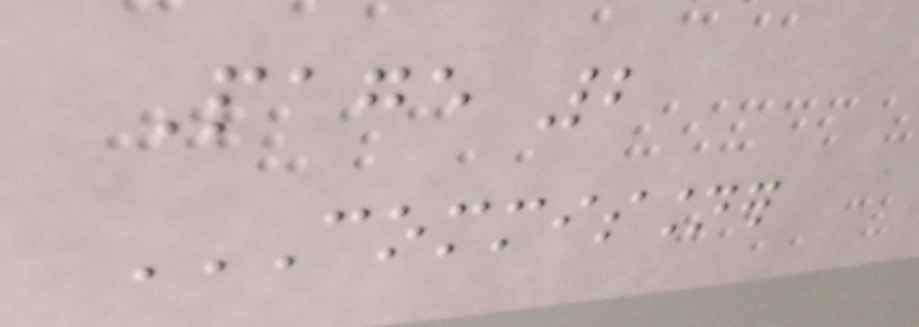Page 2
COMMISSIONER
